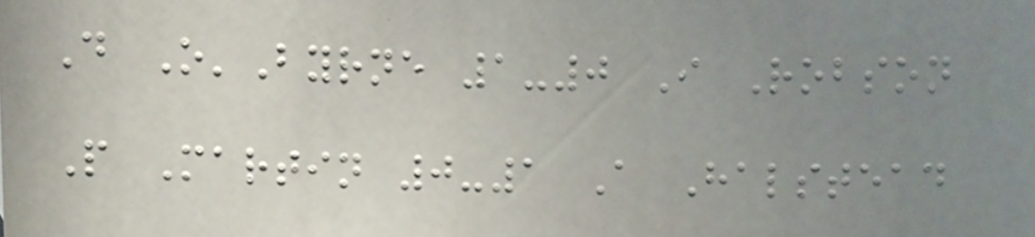D O'Byrne 1-0 I Robson
P Martin 0-1 A Halstead
